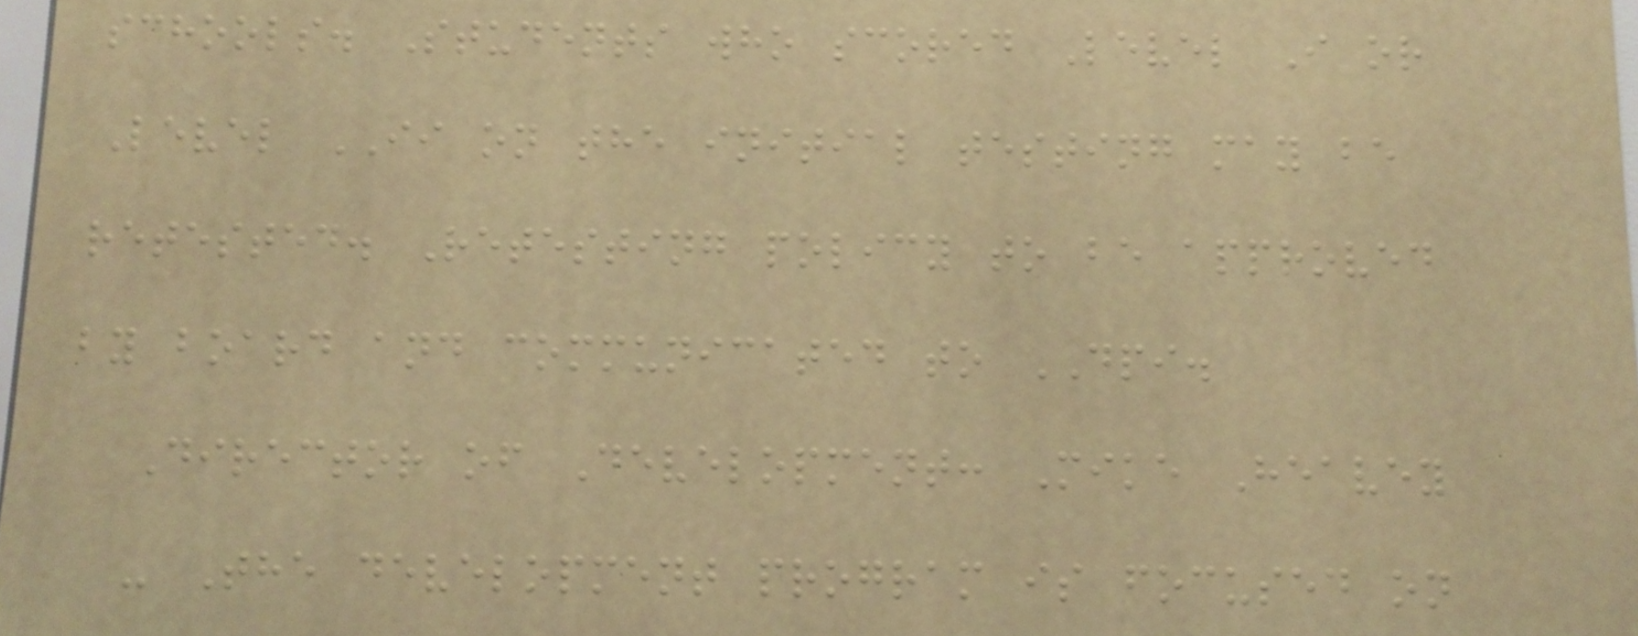schools. Students who scored Level I or
Level II on the initial testing may be
retested. Retesting policy to be approved
by board and communicated to DPI.
Director of Development: Mike Heavey
- The development program is focused on
